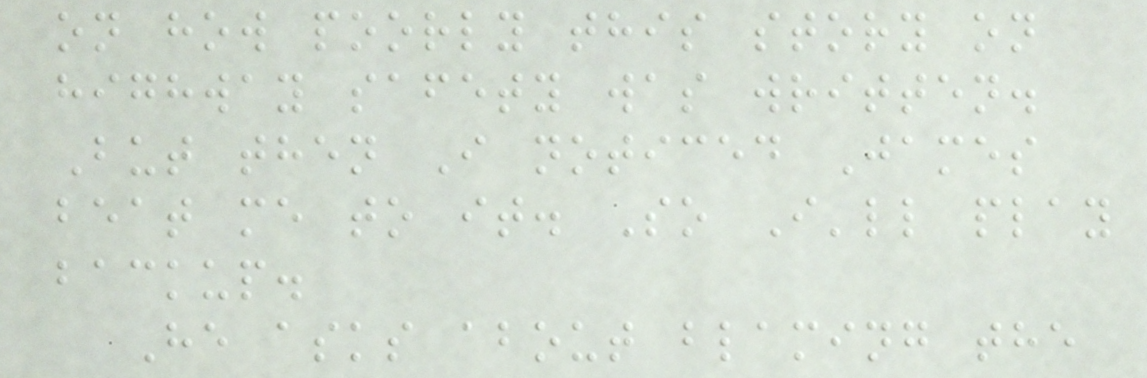on how poorly this story on
highway safety was written.
But then I noticed James
beat me to it. So I'll play
backup.
He asks about blaming the
